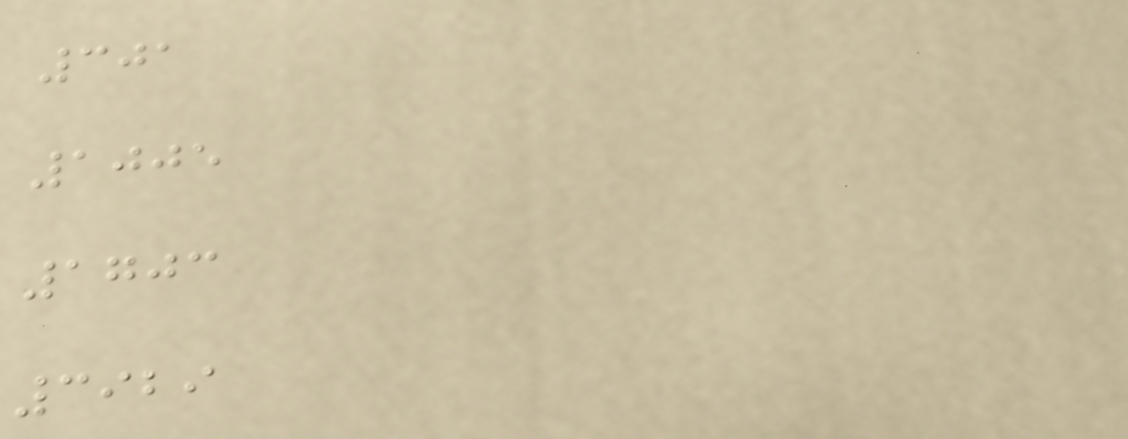301
1005
1703
3929
